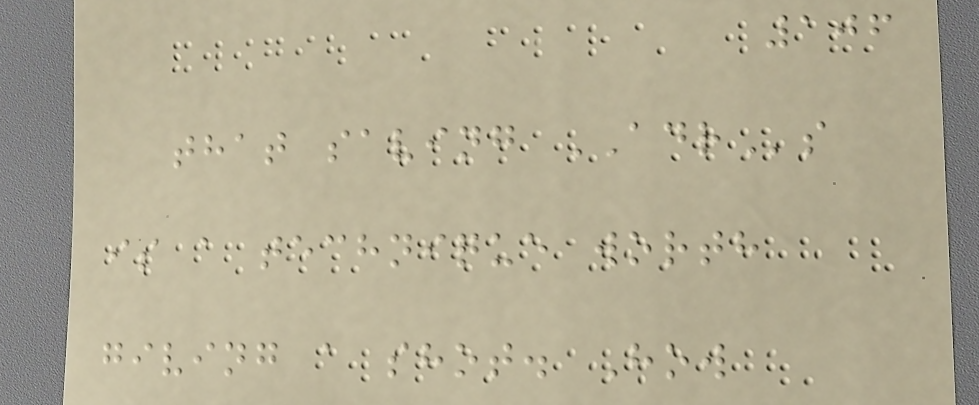106
that saving ADRs
is a technique worth
giving a shot. How
